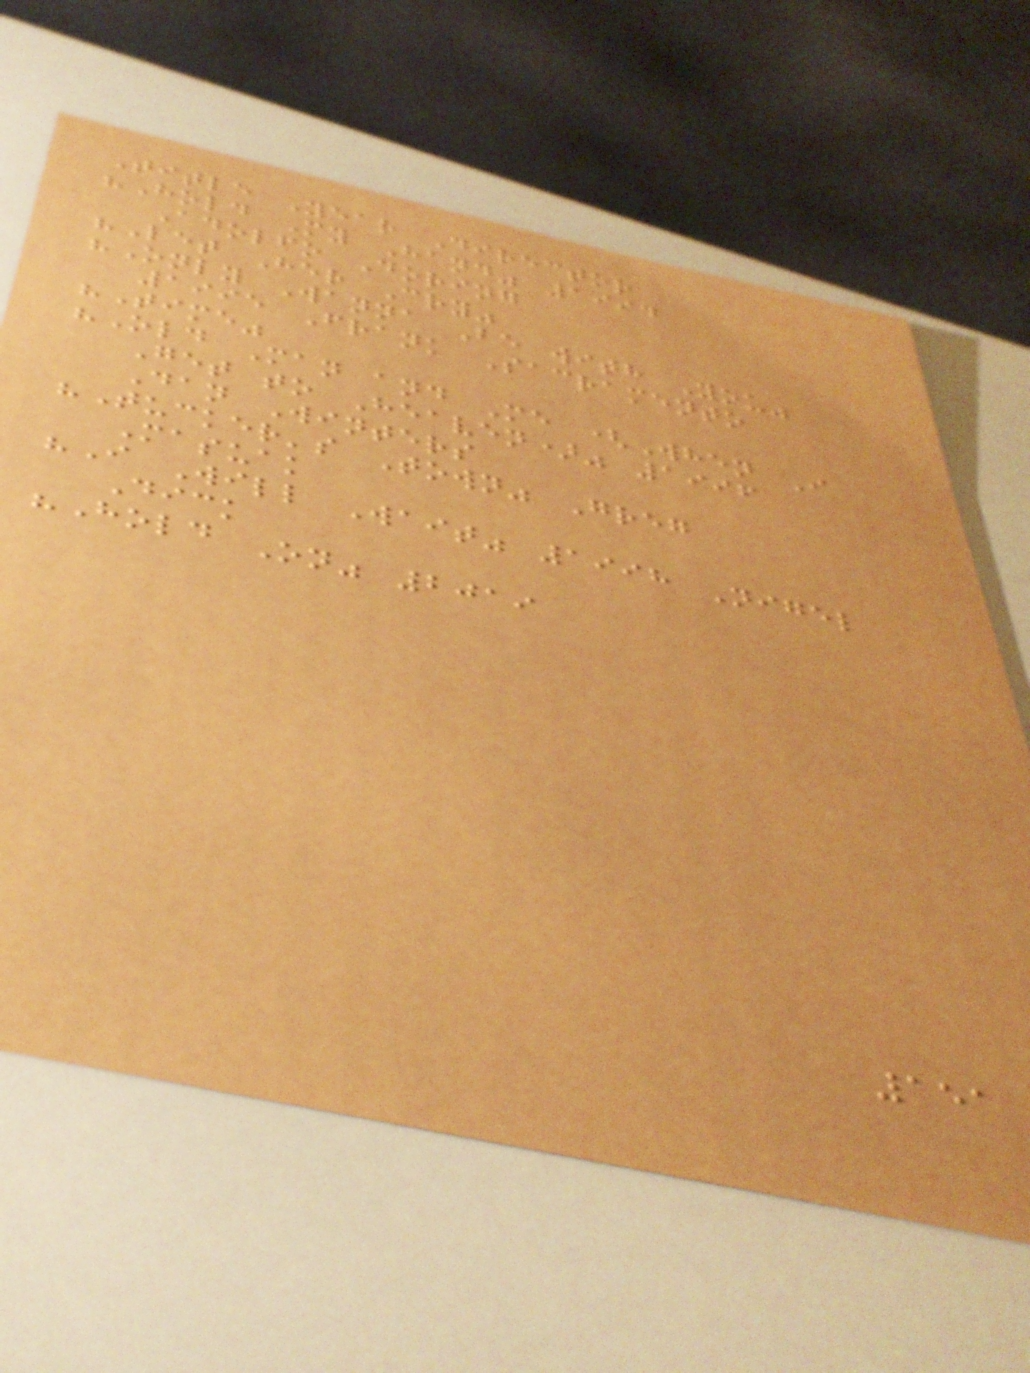Title Year Director
"Hold My Hand" 1994
Adolfo Doring
"Let Her Cry"
"Only Wanna Be with You"
1995 Frank Sacramento
"Time"
"Old Man and Me (When I
Get to Heaven)" 1996
Dan Winters
"Tucker's Town" Greg
Masuak
"I Will Wait" 1998 Nigel
Dick
"Hold On" 2019
151
